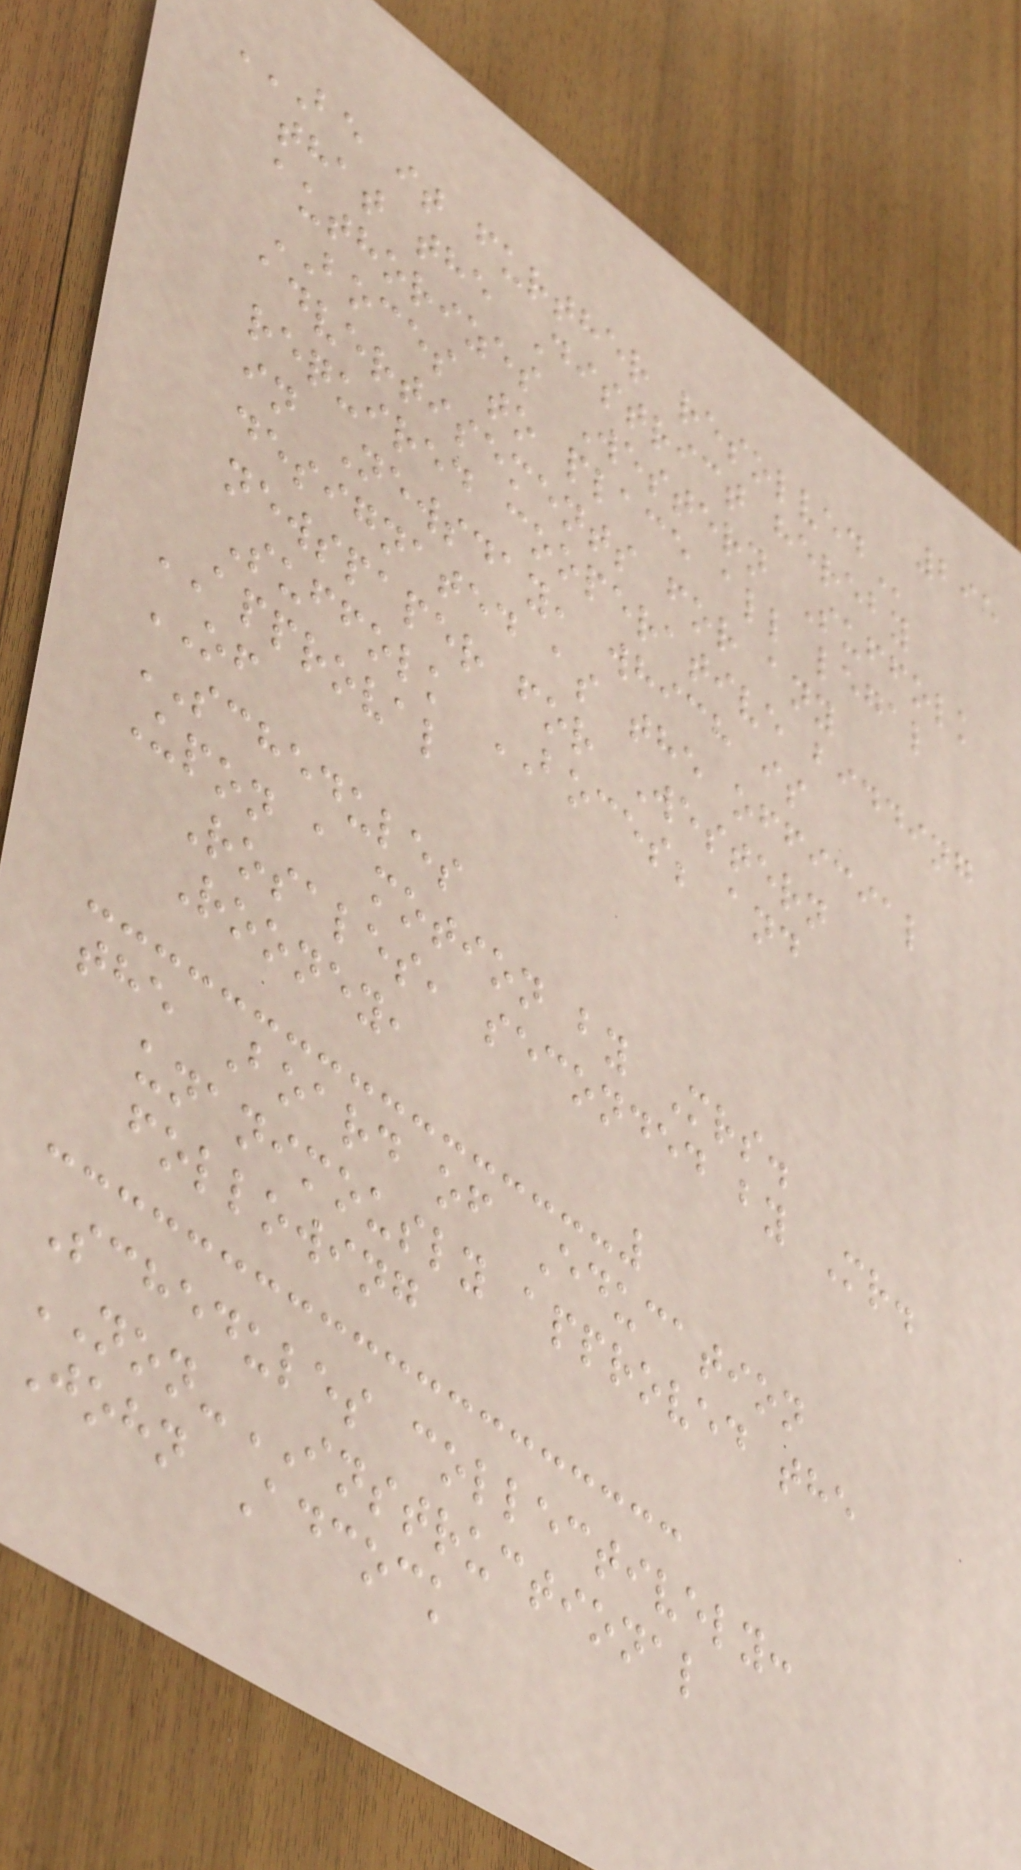295
BE IT FURTHER RESOLVED
that the District hereby
authorizes Western Suffolk
BOCES to place all legal
advertisements for any
required cooperative bidding
in Newsday, which is
designated as the official
newspaper for Western
Suffolk BOCES; and
APPROVAL
OF
SCHEDULES
Upon a motion by Mrs.
Rosales, seconded by Mr.
Rooney,
the Board of Education
unanimously approved the
following
Schedules collectively:
NON-INSTRUCTIONAL
John Adcock
